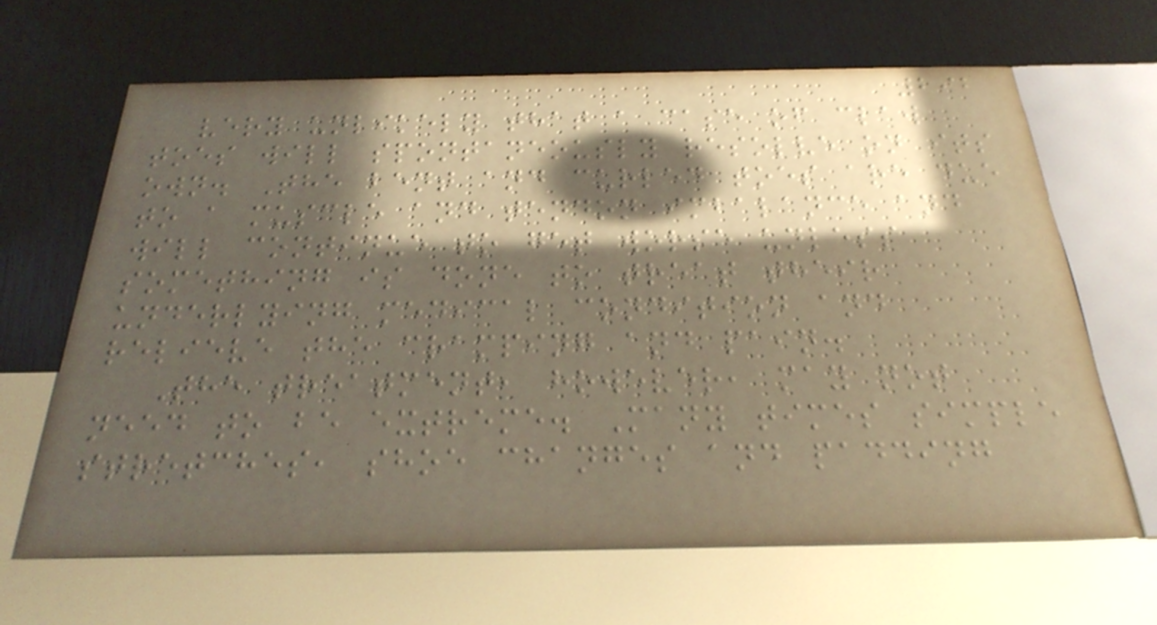292
very unlikely that a case of claw
toes will spontaneously resolve on its
own. The bent and curled toes are due
to a muscle and tendon imbalance and
will continue to get worse unless
something is done to treat their
underlying medical condition and
relieve the cramping and pain.
The treatment, however, may not
need to be extreme. Many times simple
stretches, shoe changes and padding
